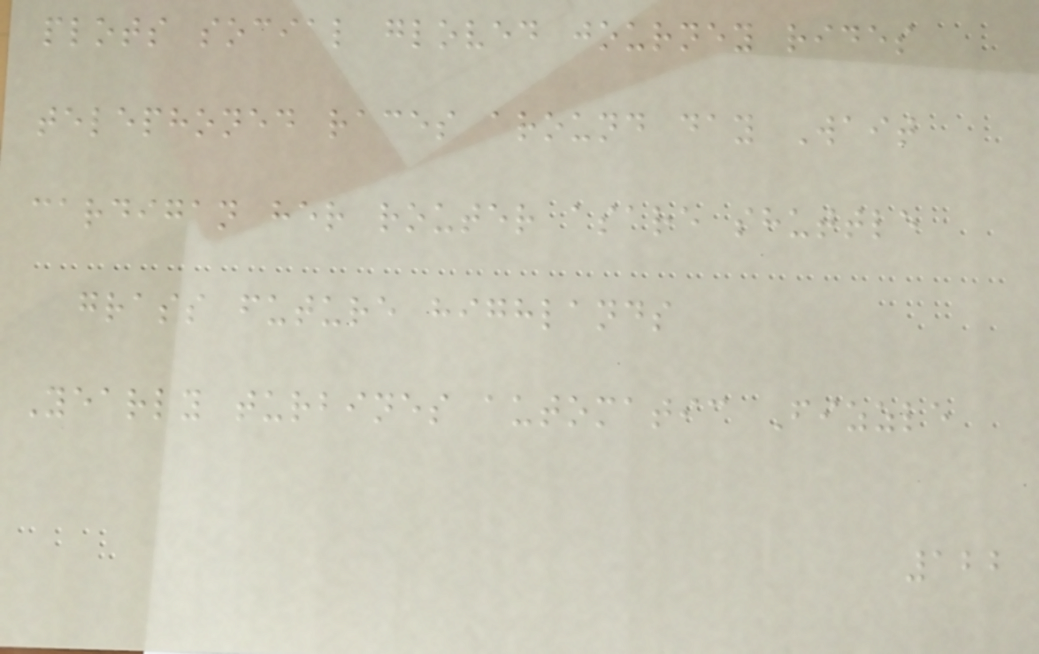plots social gloved journey rides
telephoned races around day Wait
cardigan her router asare shuttle
grass future highlands
Yearly turbines automatic Fizzle
122
